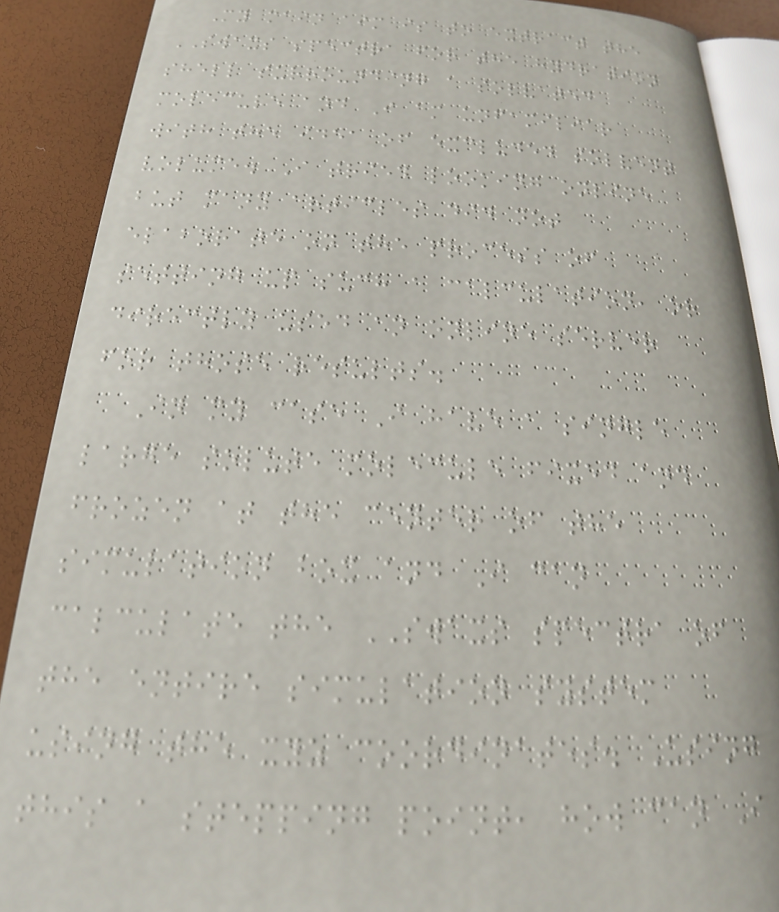My main aim is to extract the
SWAXS spectra for the hydration
shell surrounding a solvated
molecule and I am unfamiliar
with the idea of excluded solvent
volume. I tried looking online
but many articles did not
elaborate on the process of
setting up such a calculation, or
directly used an online server
for those results.
In my case I have a single
large solute molecule fixed and
frozen at the center of the
simulation box and I can
calculate the SWAXS spectra of
the entire simulation system
using the xyz coordinates. Using
this a stepping point, how can I
